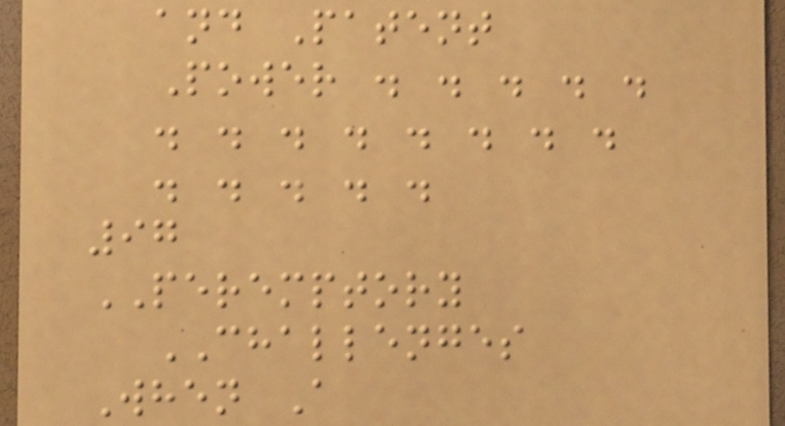and Patent
Power . . . . .
. . . . . . . .
. . . . .
97
PEREMPTORY
CHALLENGES
When A
